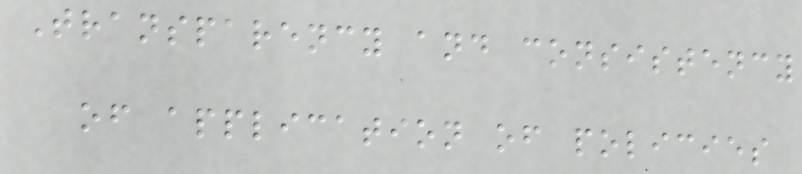Transparency and consistency
of application of policies
